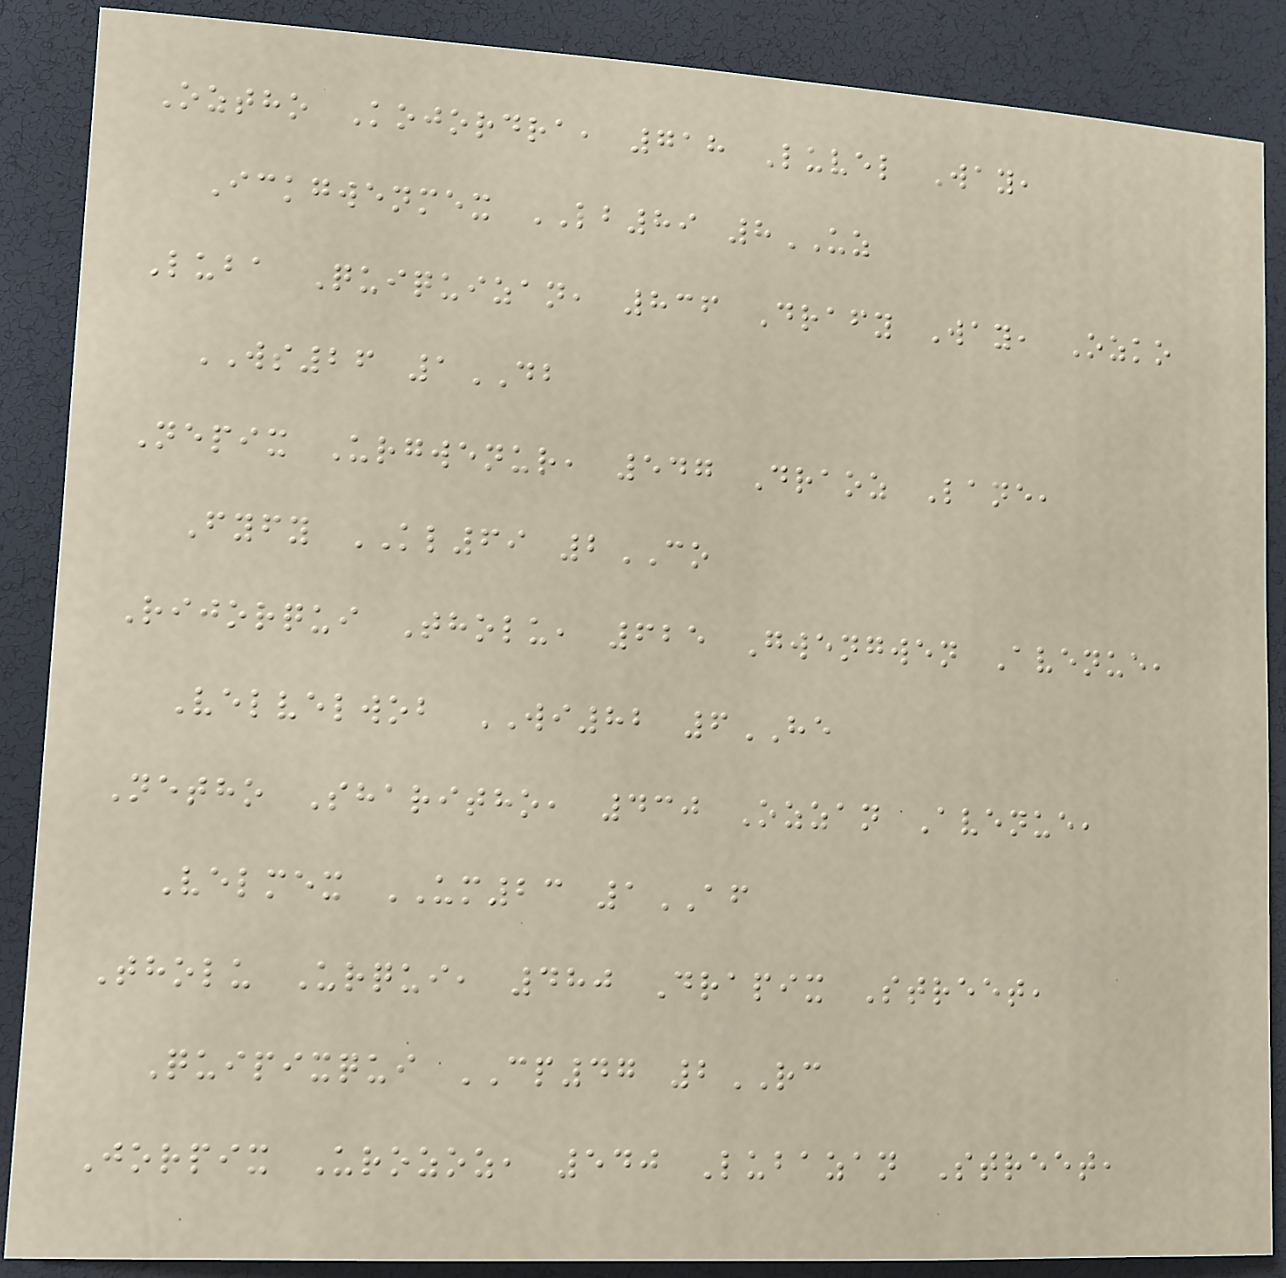Oztho Kojordra, 718 Luvel Way,
Ickgwenmex LB89 8UZ
Luba Quiquizan, 836 Drafy Way, Ozko
WS26 1DB
Nepix Urgwenur, 547 Draoz Lane,
Fyfy KL69 2CO
Rijorqui Tholu, 625 Gwengwen Avenue,
Velvelwob WI82 6HE
Netho Sharitho, 430 Ozzan Avenue,
Velmex UM23 1AF
Tholu Urqui, 480 Drapix Street,
Quipixqui CP47 2RC
Jorpix Urozoz, 540 Lubazan Street,
